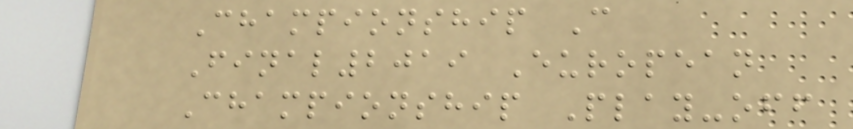Championship C
Final2019 European
Championship Play-off
